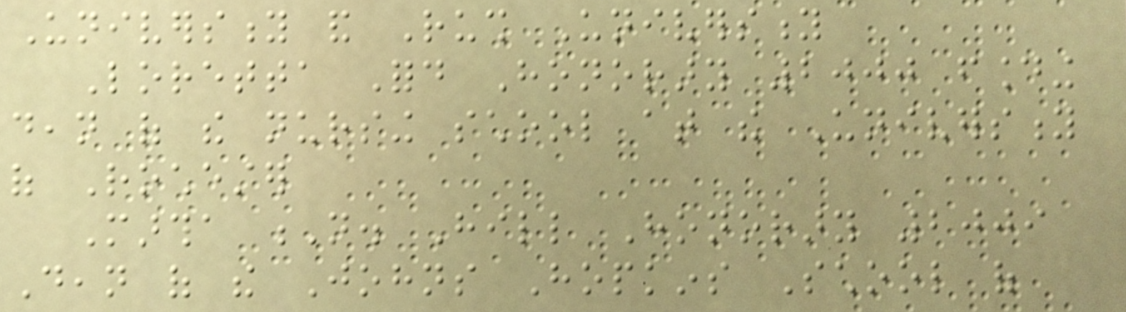University and Rush University
Loretta Ford Honorary 2000 founding
dean of the nursing school at the University
of Rochester
Martha N. Hill Honorary 2009
Dean of the Johns Hopkins School of
